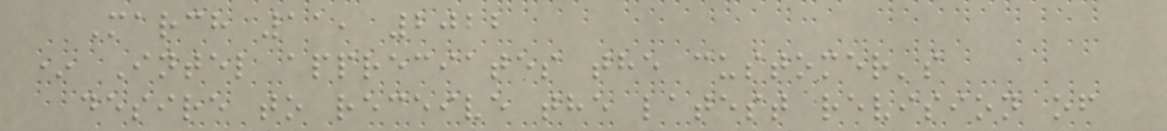March 11, 2022
* Intel appreciates the customer's
desire to receive the latest revision of
